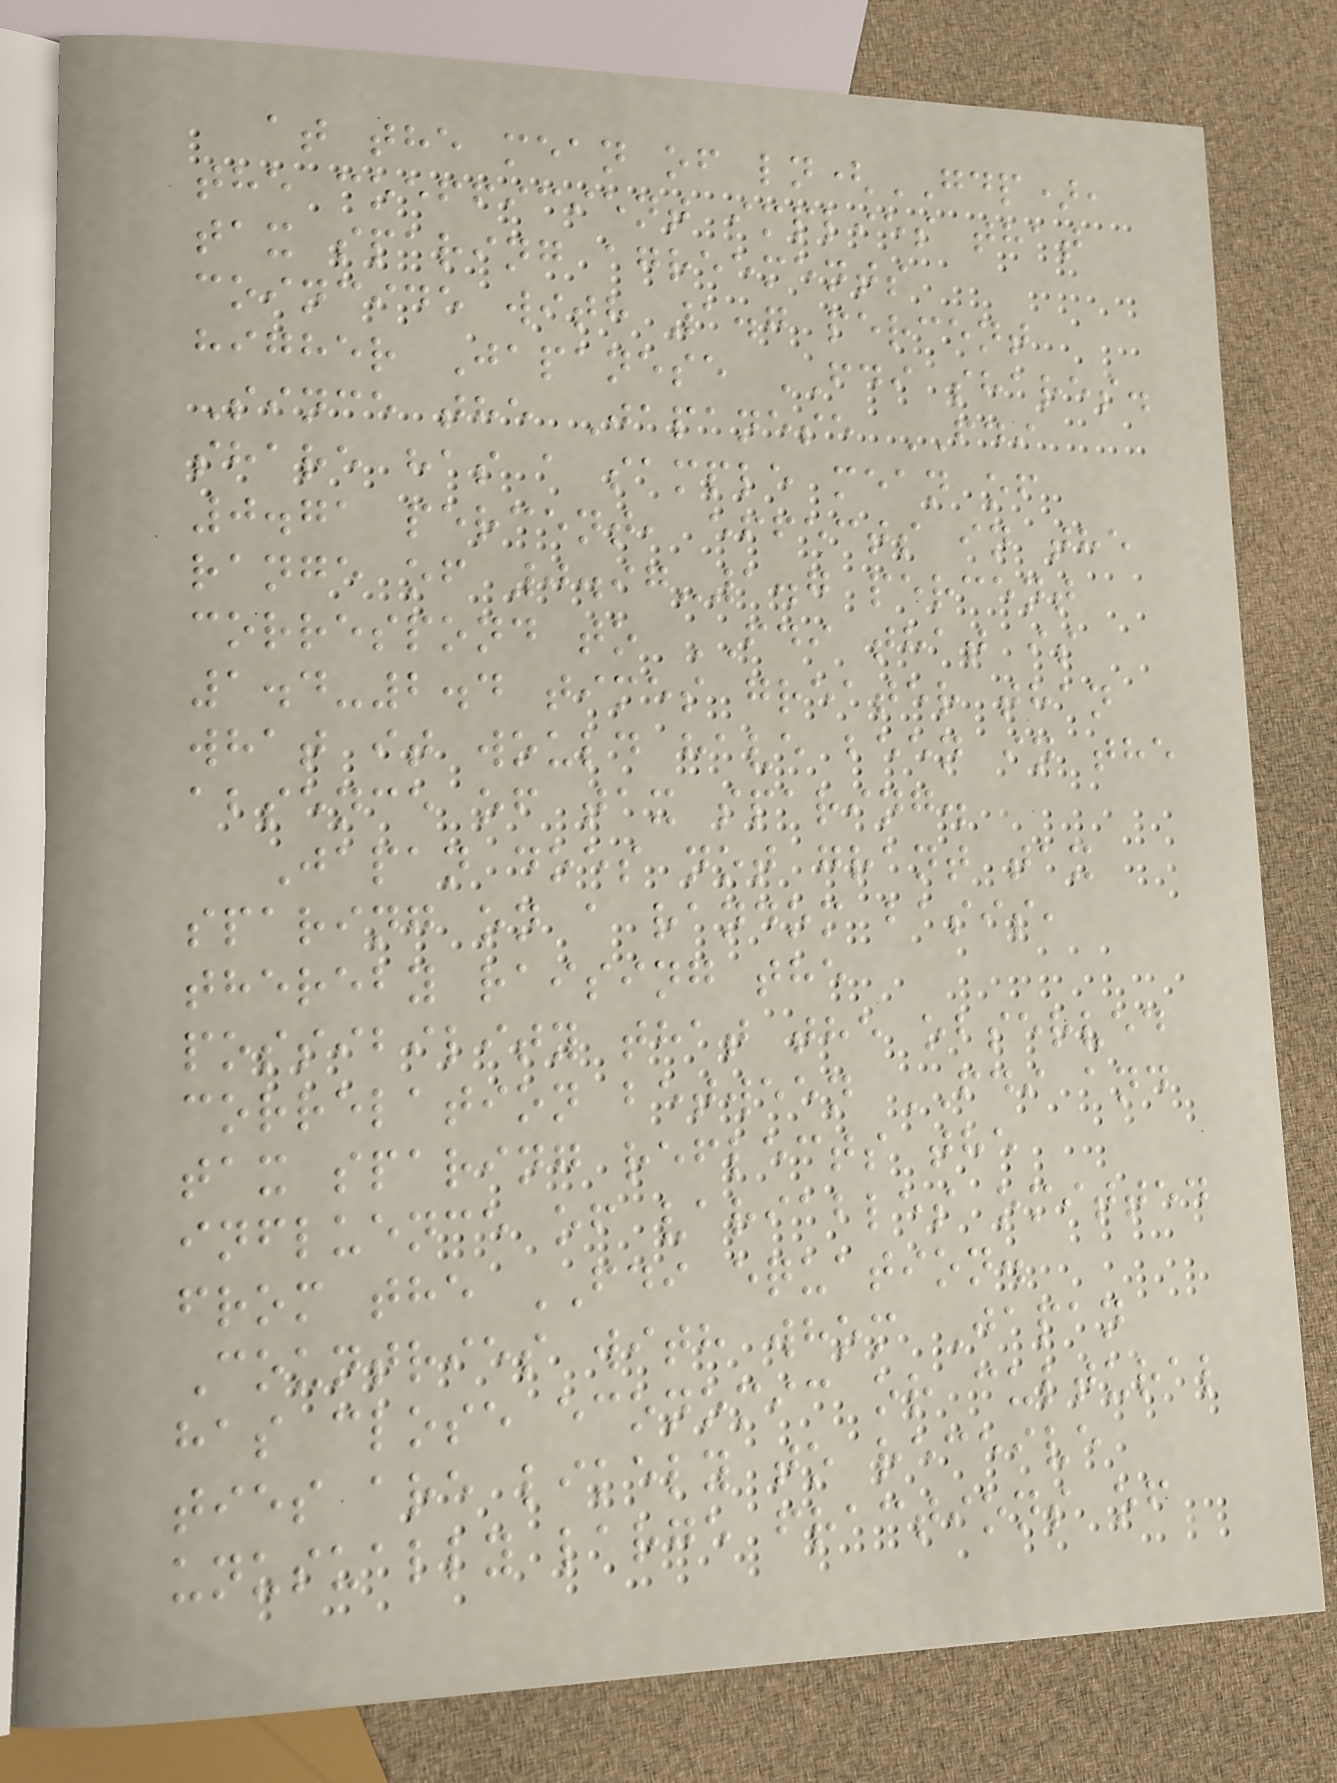at the mean of ln(GDP),
the coefficient implies that
tax sparing agreements
coincide with 1.7 percent
higher Japanese FDI shares.
Since the Japanese FDI
share has a sample mean of
0.71 percent, effects in the
range of 0.97-1.7 percent
correspond to FDI that is
1.4-2.4 times greater than
what it would have been in the
absence of tax sparing.
Japan does not grant tax
sparing on a random basis,
thereby raising the
possibility that the observed
correlation between FDI and
tax sparing reflects the
influence of variables omitted
from the FDI equation.
Countries with whom Japan
has close economic or cultural
ties are likely to receive
unusually large fractions of
